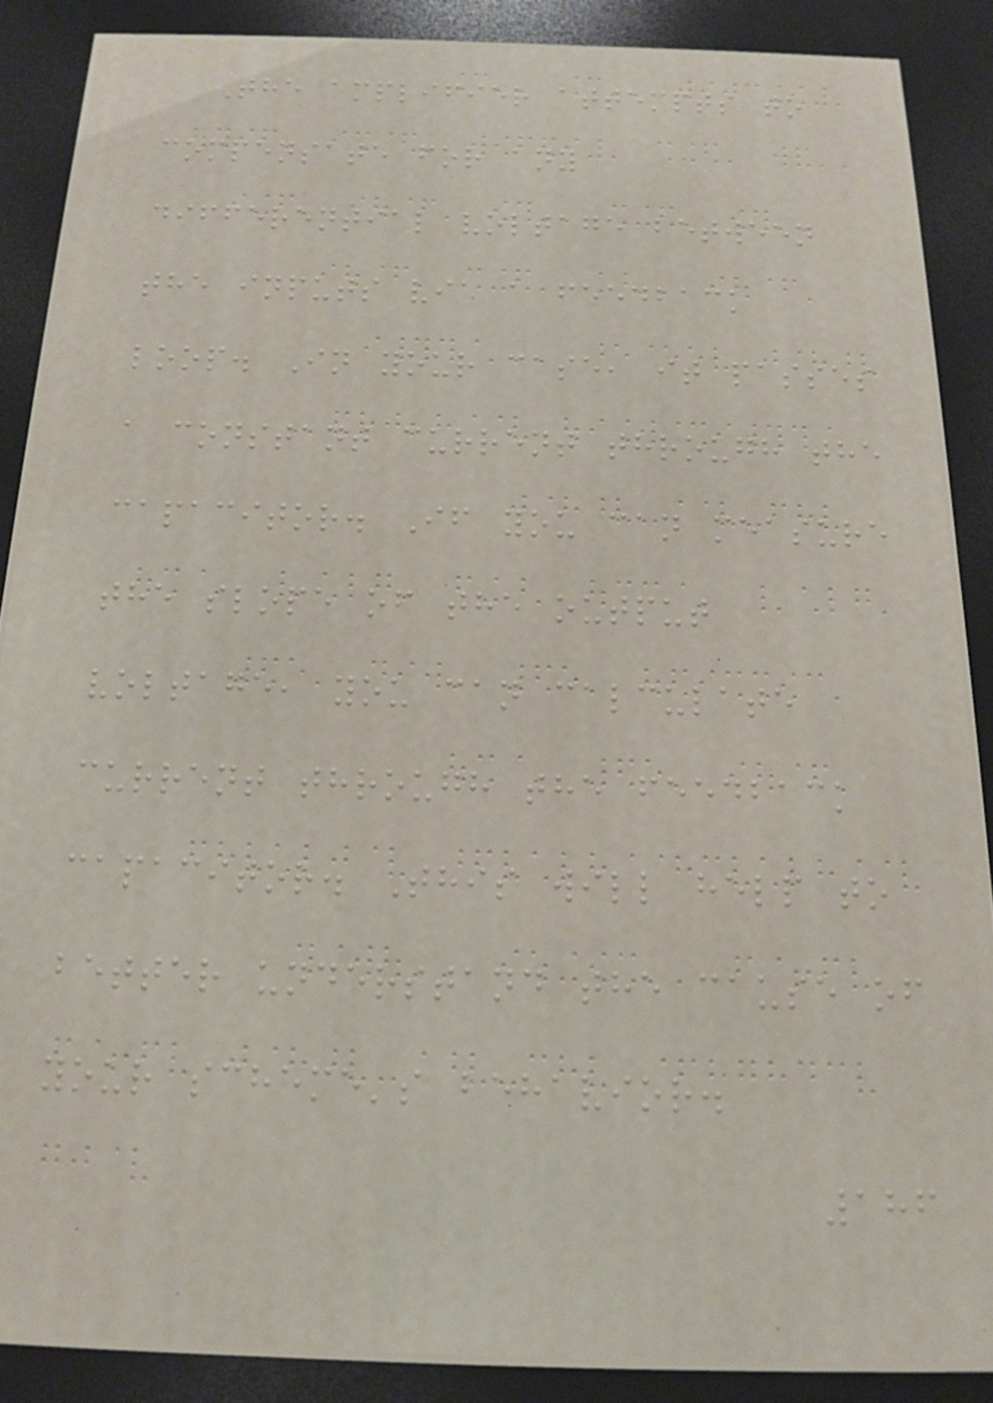The amplifier attempts to
compensate for any
differential voltage between
the inputs via a feedback
loop. In your case, it passes
a constant current through the
capacitor. If you can measure
the slope of the output
voltage, you can calculate
current through the feedback
capacitor. This will help to
better understand the cause of
your scheme's behavior.
186
